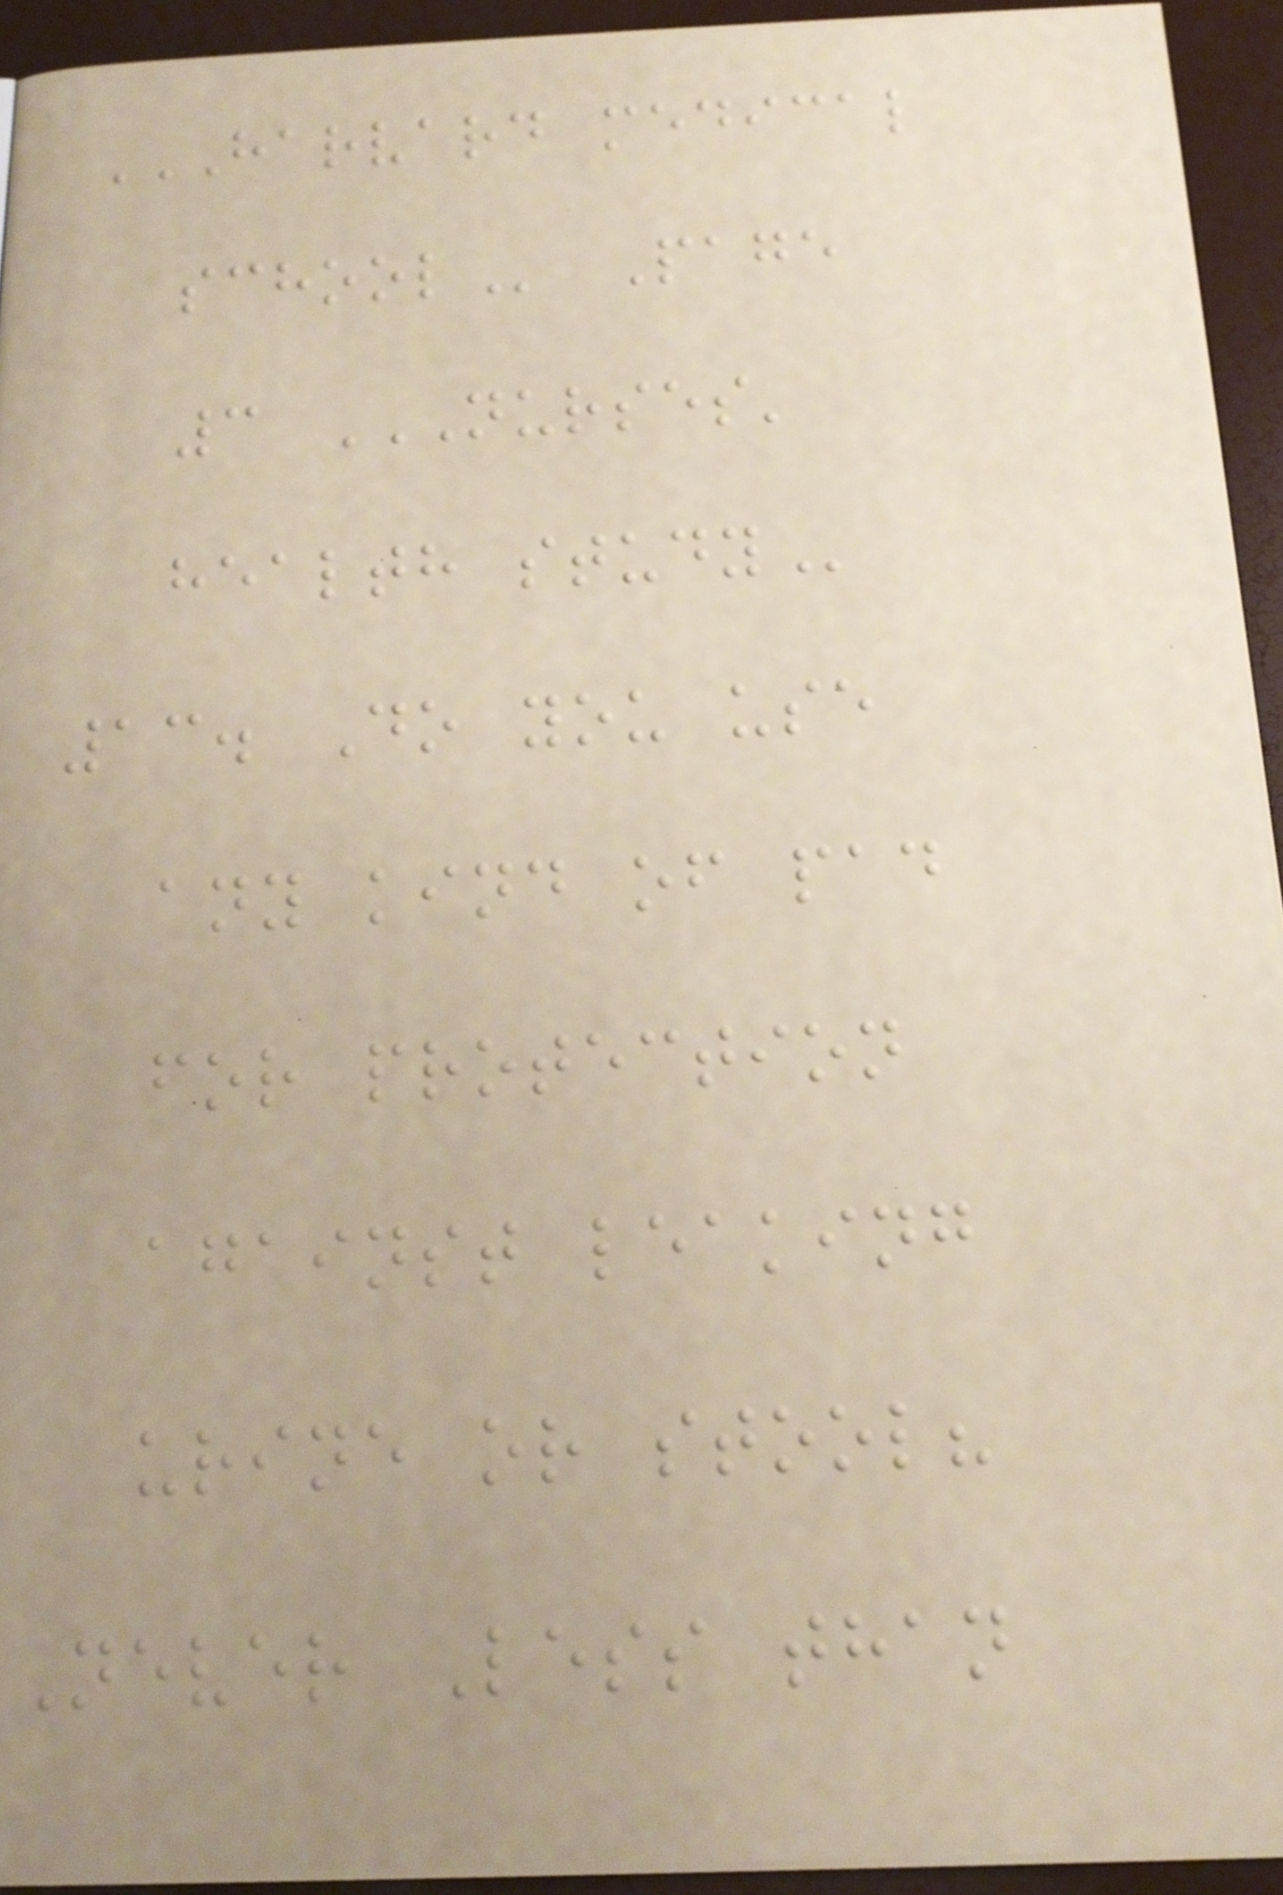HARVARD MEDICAL
SCHOOL Page
3 NURSES'
HEALTH STUDY
13. Do you use
any kind of pad
for protection
against leaking
urine or stool?
Never Less than
